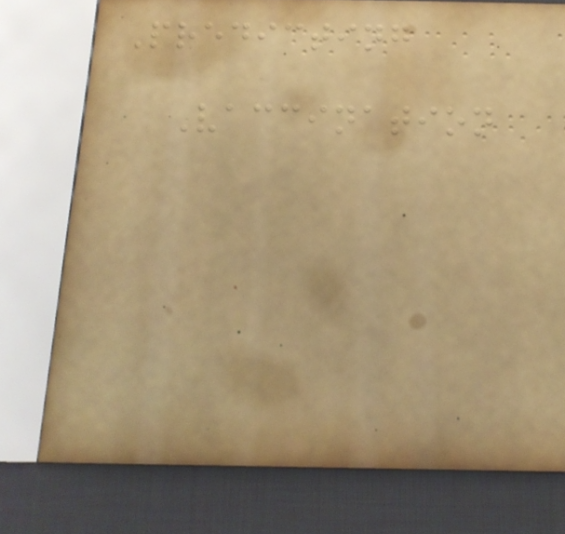Predicting
Vaccination
